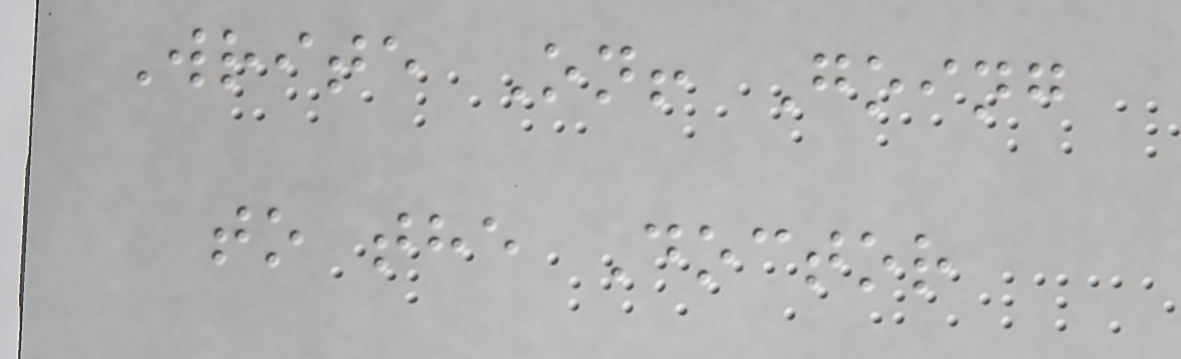Write On! Going
to the Doctor
